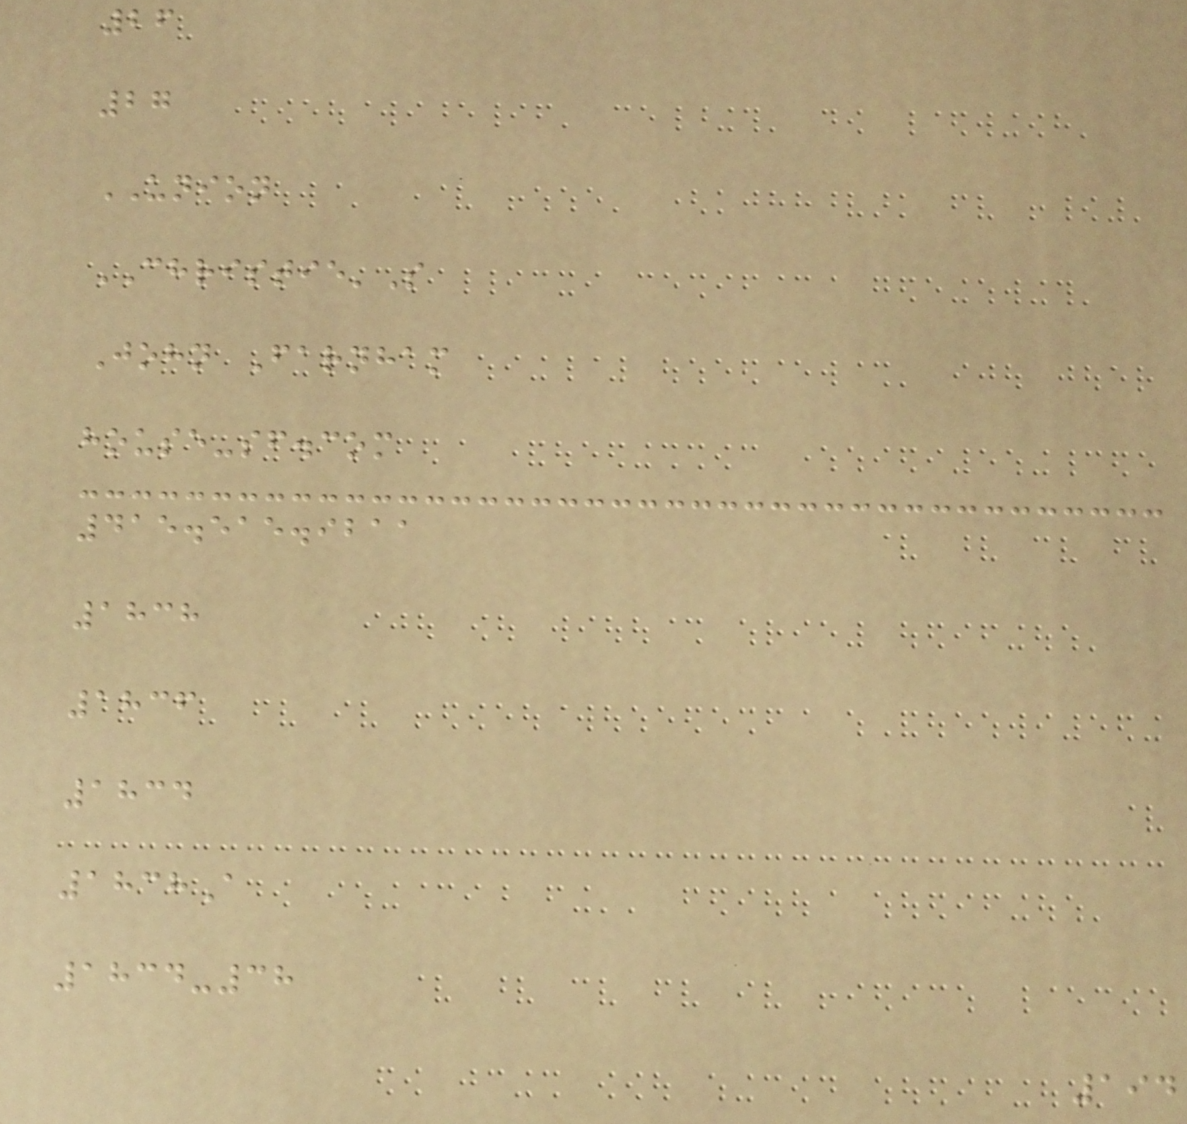26
27
UNION
CHRISTIE'S
John Farnham
house-sf.com
415.515.9211
1838
1836
1834
1838A
1834-38
194
